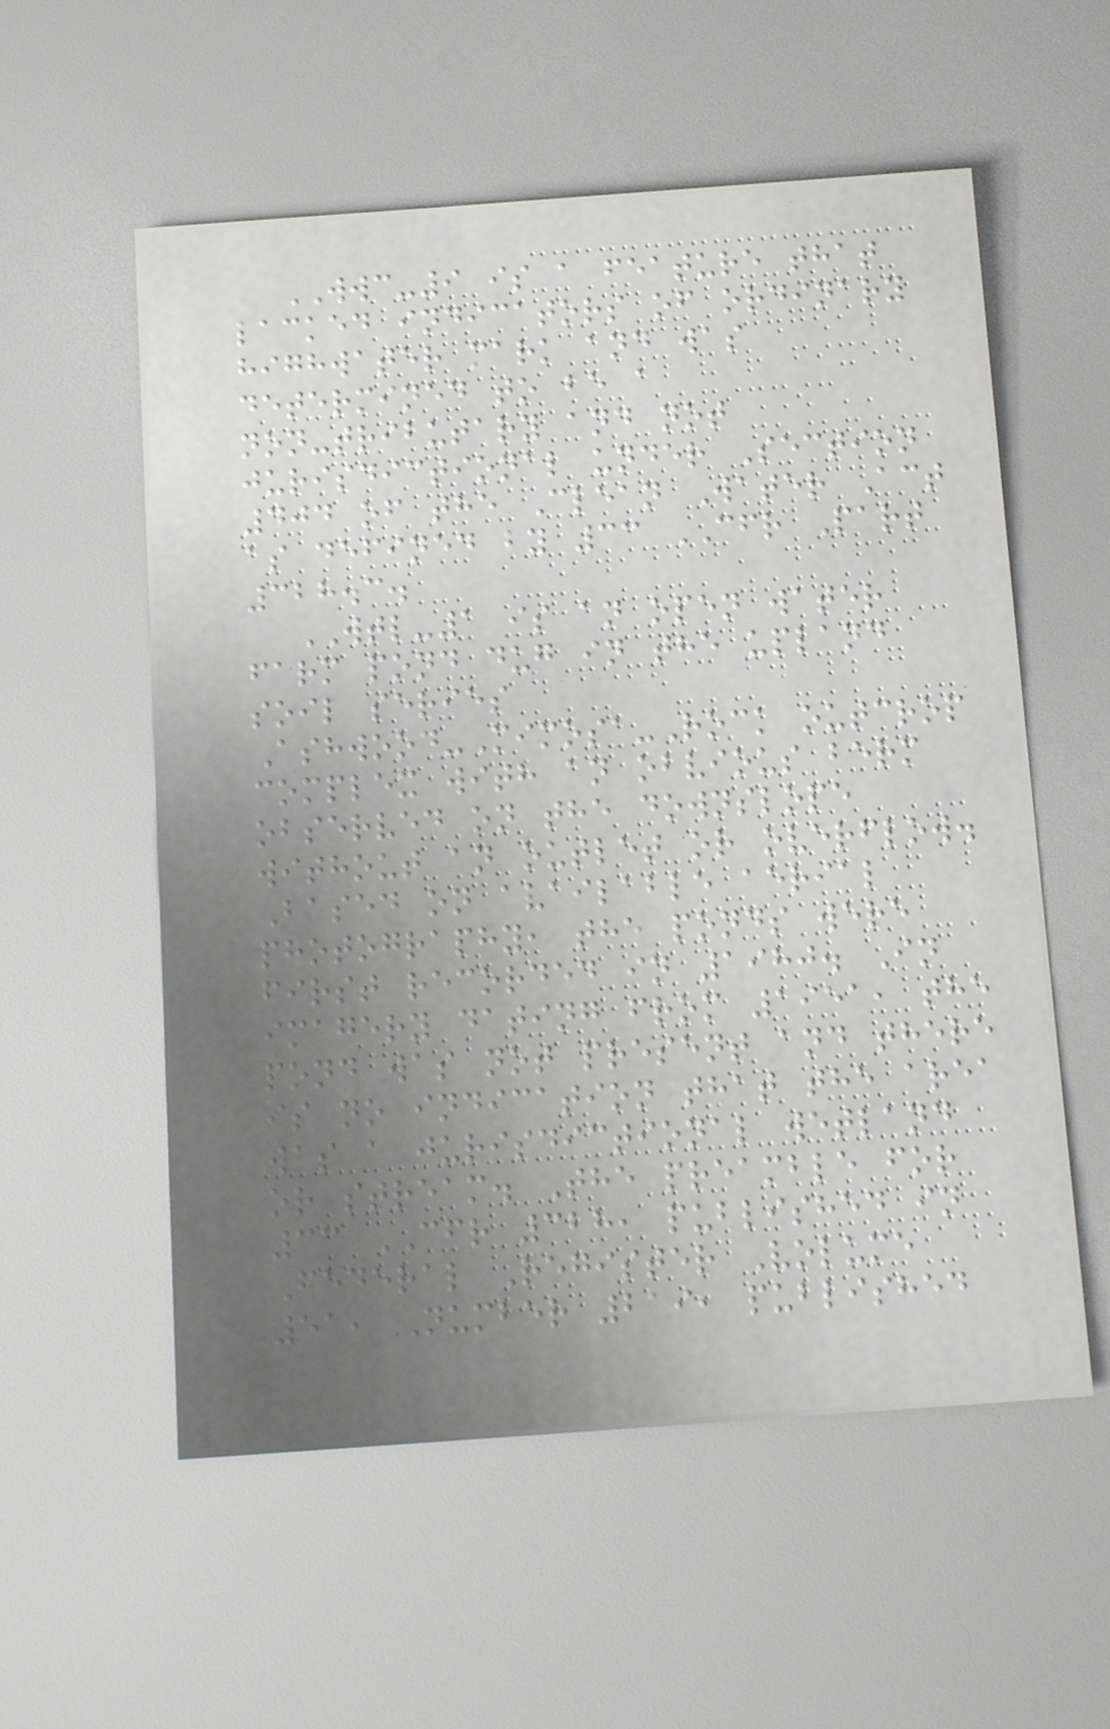WWC-9 is a feature that
lacked indicators of ordinary
highwater mark and was
determined to be a
non-tributary and not
jurisdictional under Section
404 of the Clean Water Act
as defined by 33 CFR Part
328.3.
WTL-1 is an open water
farm pond dug in the upland
soil series
Ashwood-Mimosa-Rock outcrop
complex with an obvious berm
observed on the downslope
without an outlet or overflow.
Based on available aerial
photography, the ponds were
first recorded in 1980. In
imagery dating from 1951, the
pond was not present and there
is no indication that the area
was a jurisdictional wetland
or stream. The preamble for
33 CFR 328, published in
Federal Register Volume
51, Number 219, published
